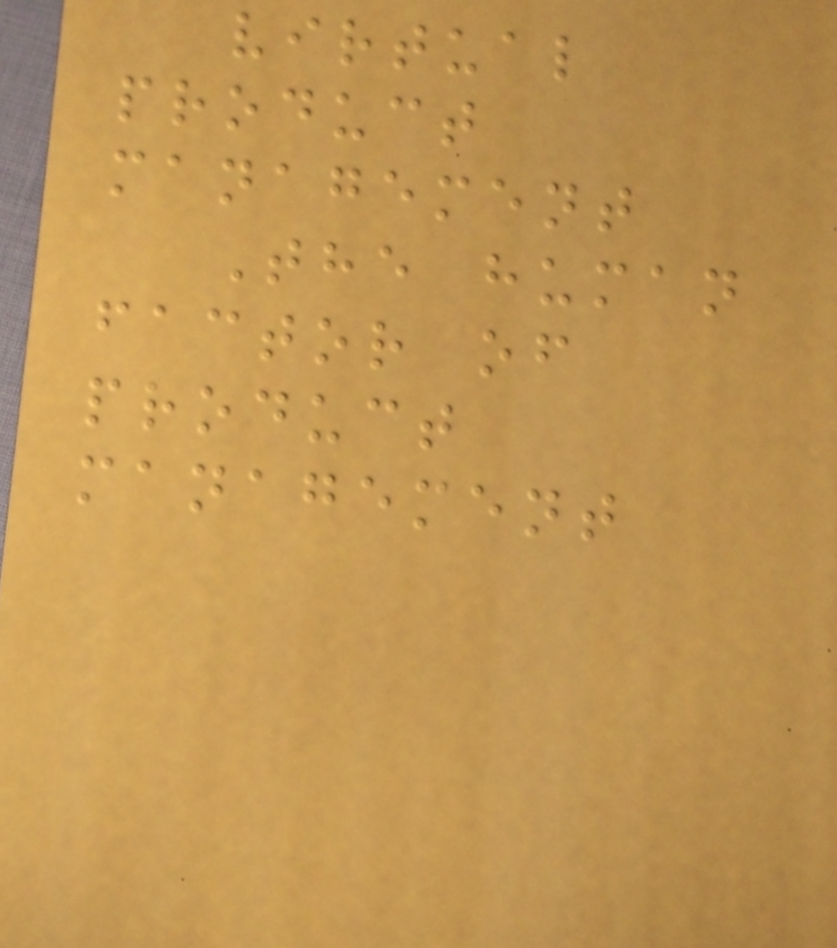virtual
product
management
The human
factor of
product
management
